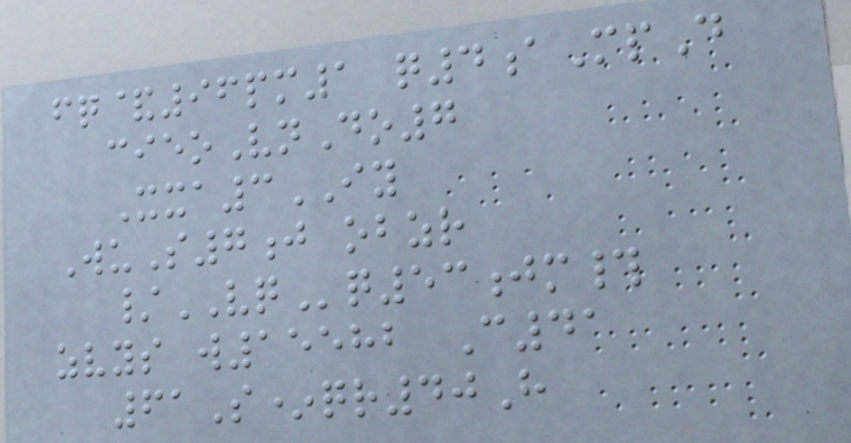fq&96pm1 q4aMpD
cieoVnDo7
Xxa3IY
WuS7j obzr
/VQq53jm#
zvys w15582 C41
61S*qr40H
